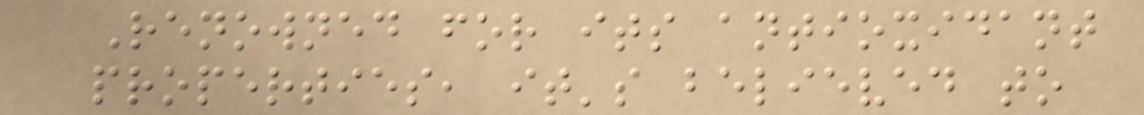Renowned for its antioxidant
properties, it's believed to
